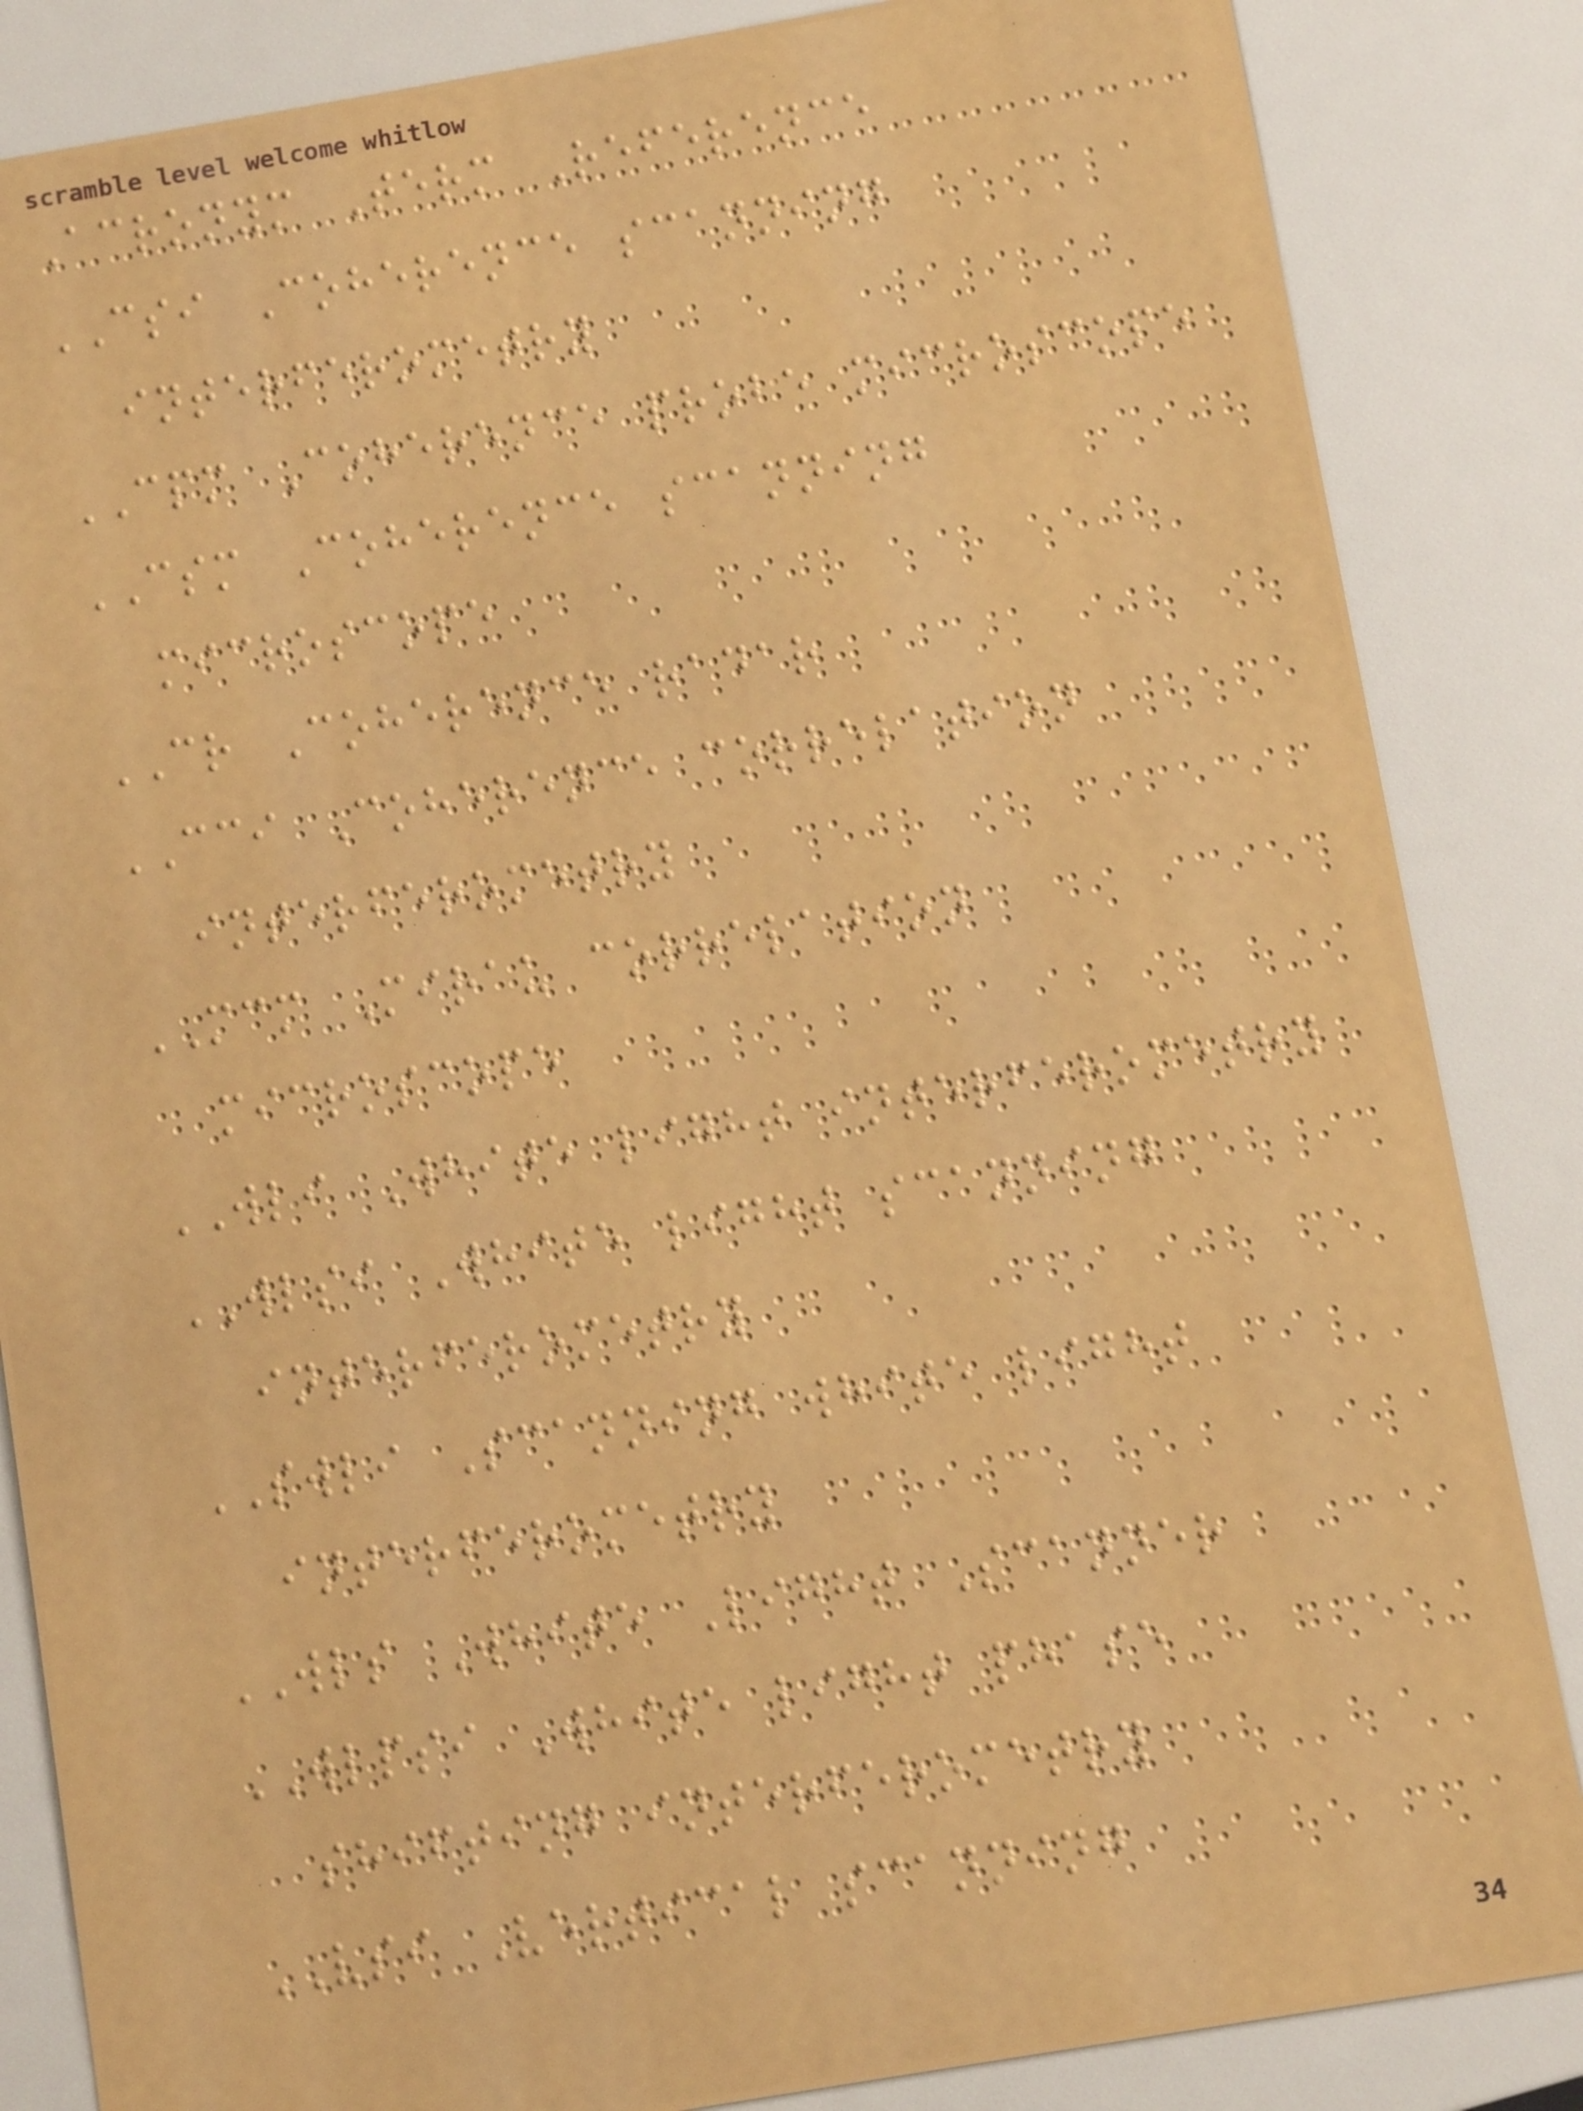Acronym Term Reference
CSI Coherence scanning
interferometry
CPM Coherence probe microscope
CSM Coherence scanning
microscope
CR Coherence radar
CCI Coherence correlation
interferometry
MCM Mirau correlation
microscope
WLI White light interferometry
WLSI White light scanning
interferometry
SWLI Scanning white light
interferometry
WLS White Light Scanner
WLPSI White light phase
shifting interferometry
VSI Vertical scanning
